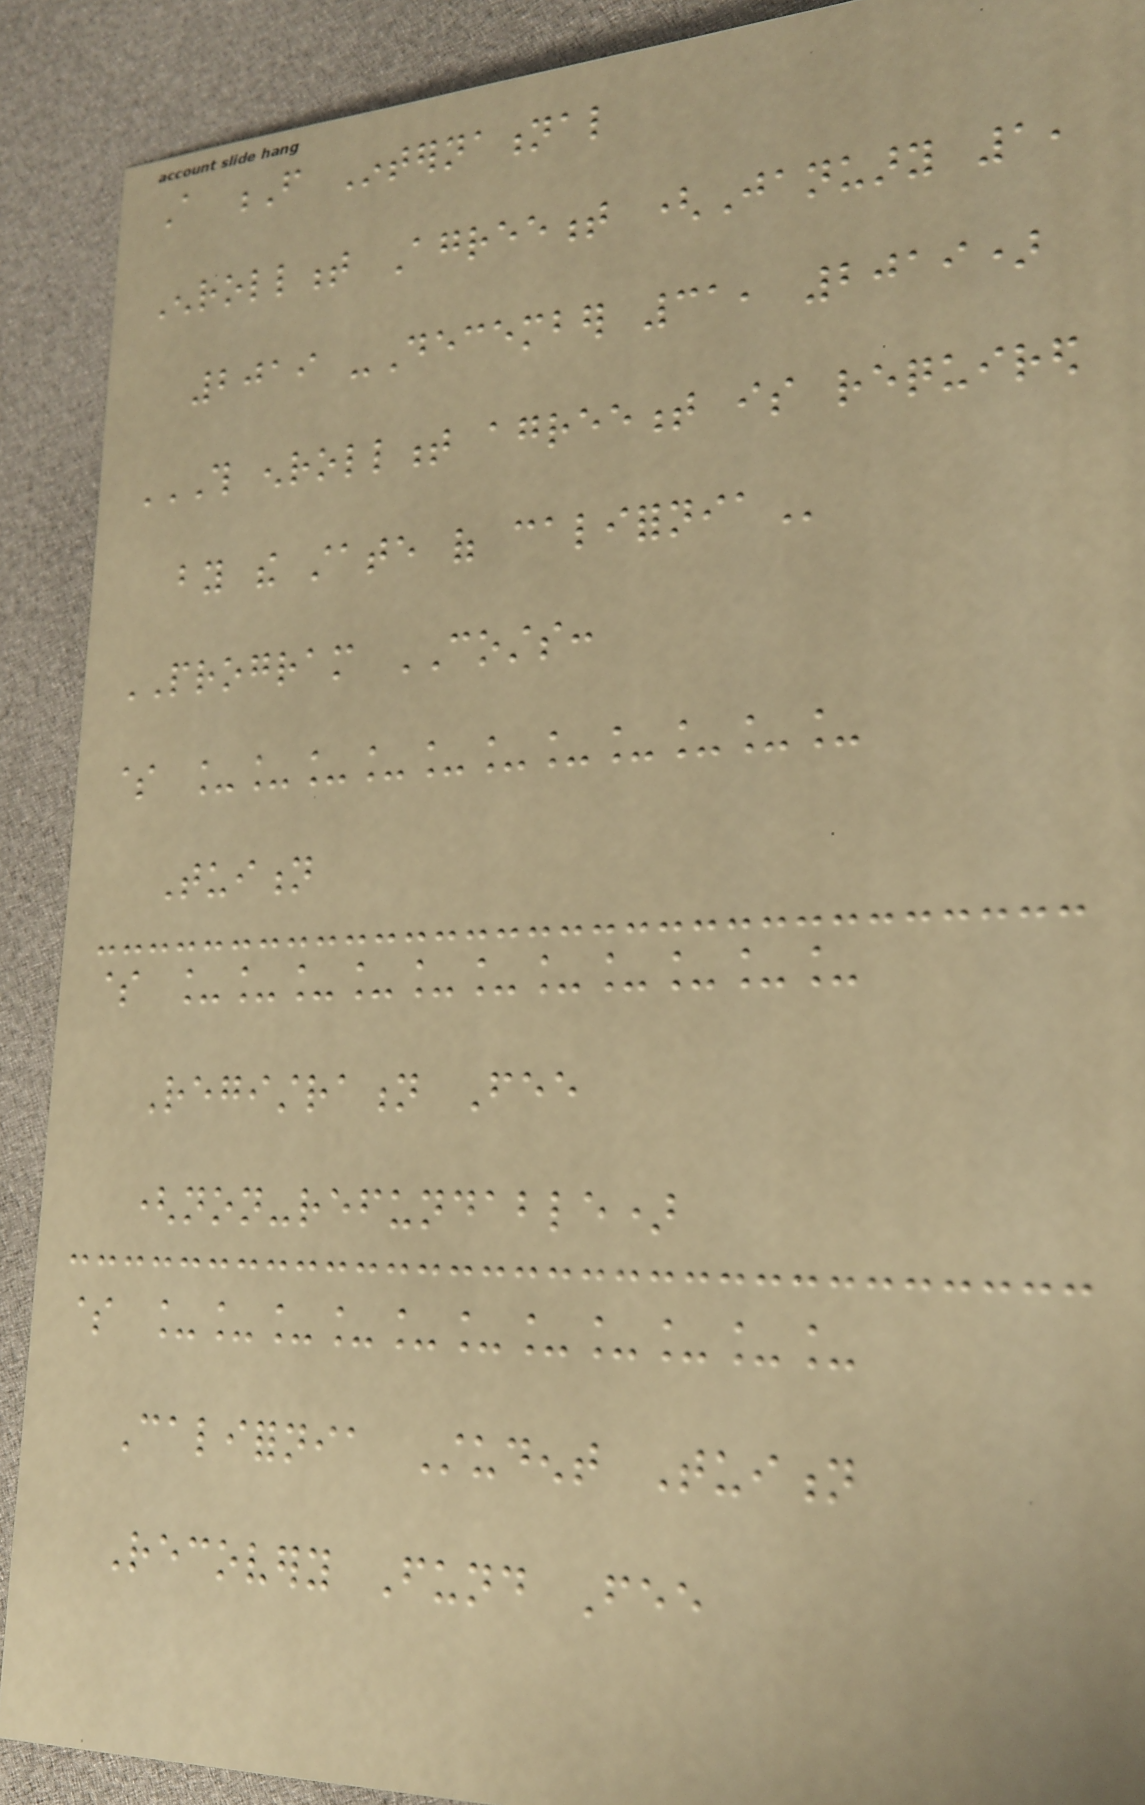A F International
Enrollment Agreement (January 1,
2019 -December 31, 2019)
THIS ENROLLMENT AGREEMENT IS REQUIRED
BY THE STATE OF CALIFORNIA
PROGRAM COSTS:
$ ___________
Tuition
$ ___________
Registration Fee
(non-refundable)
$ ___________
California Student Tuition
Recovery Fund Fee
